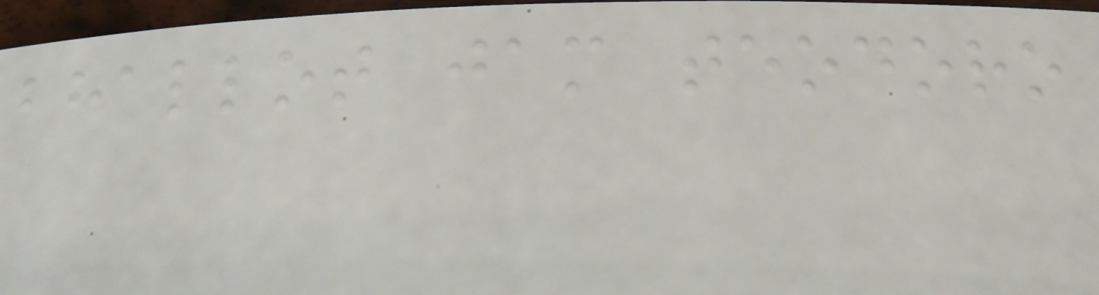bhallot jam teodoro
